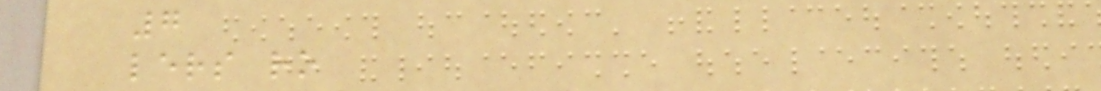7
lers ro
